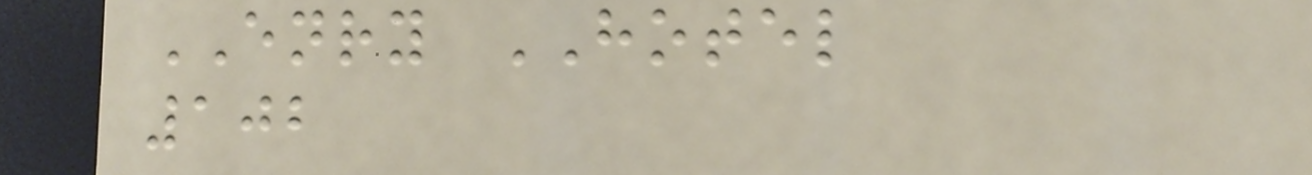ENRY HOTEL
102
